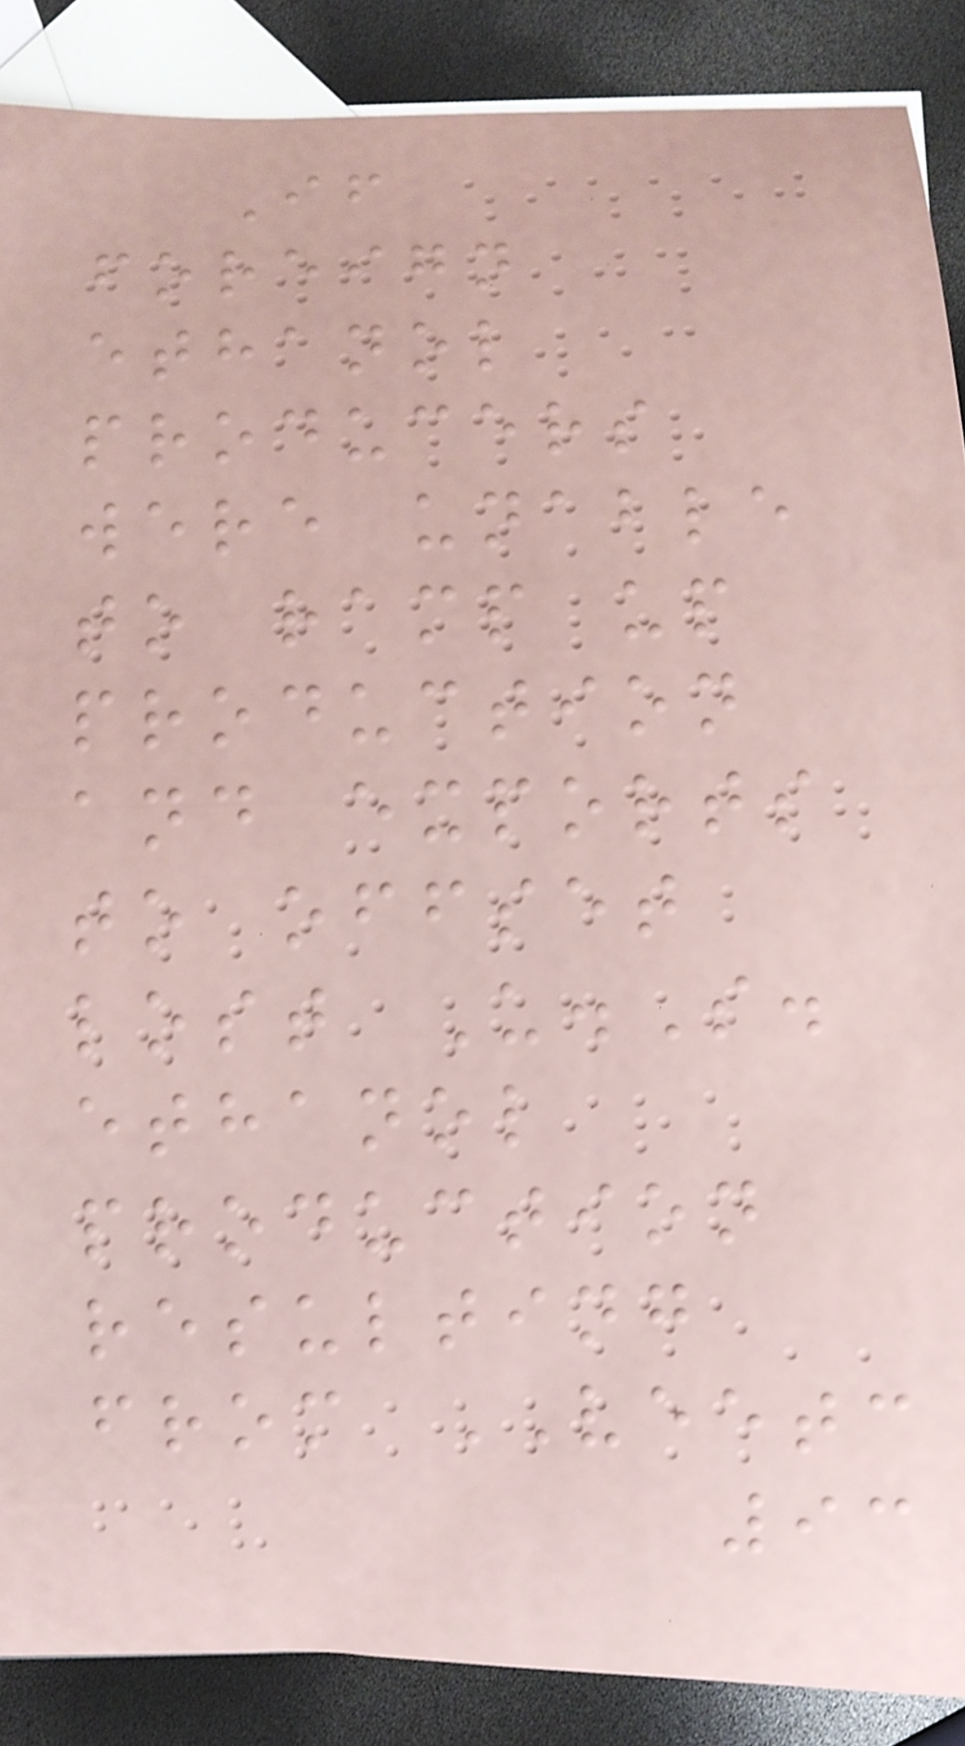If
foreign
ethanol
producers
were unable
to ramp up
production
and exports
to offset
lost U.S.
ethanol
production
resulting
from VEETC
93
